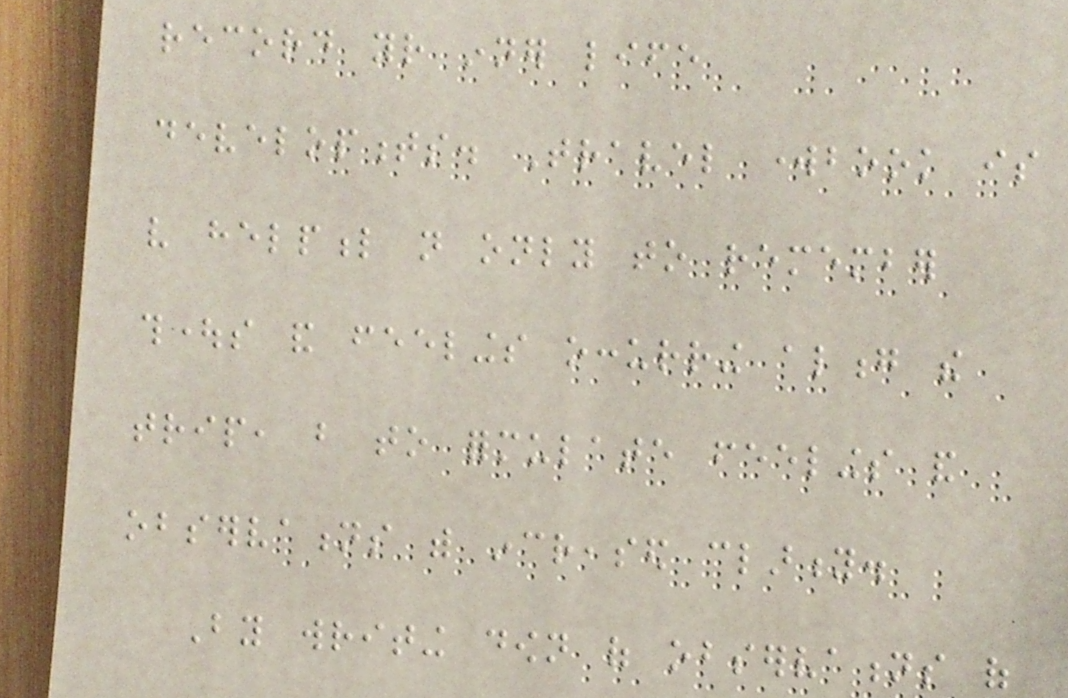record your inner life
developments. Travel workbook is
very helpful not only to remember
thoughts and feelings occurring along the
trip, but to formulate feelings and
observations with increased clarity.
By writing down of observations of
